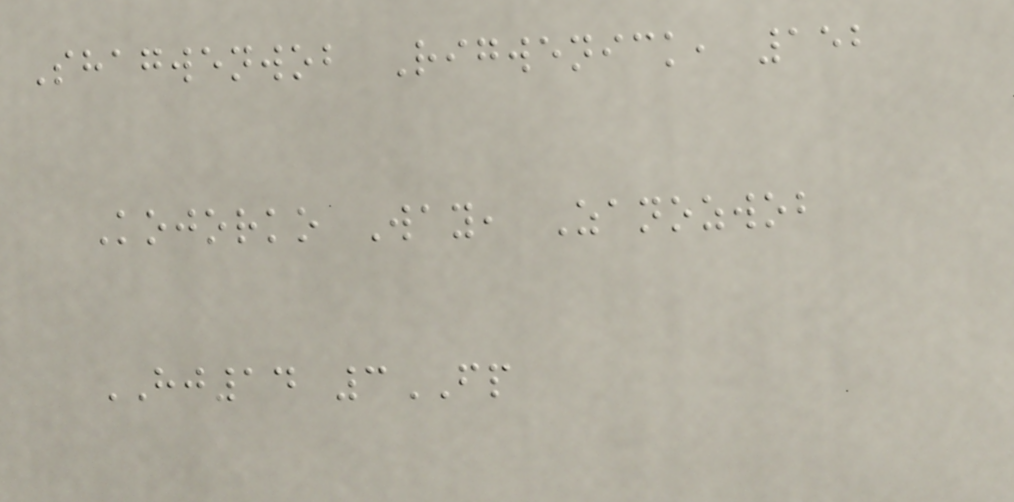Shagwenwob Rigwenick, 152
Kojorko Way, Zanozwob
HJ14 3FP
